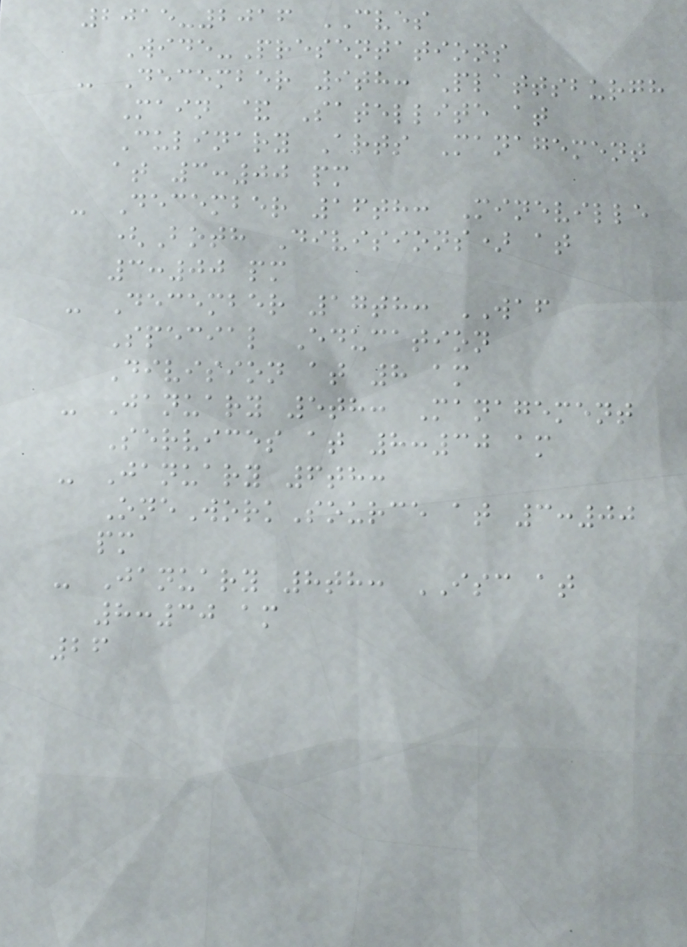2015-2016 CVES
Wide-Presentations
- December 9th: Plattsburgh
Main & Satellite at
Culinary Arts Management
at 3:00 pm
- December 16th: Mineville
(Both Divisions) at
3:00 pm
- December 17th: WAF
Special Education
Division at 8 am
- January 5th: Management
Services at 8:30 am
- January 6th:
OneWorkSource at 3:00
pm
- January 8th: ISC at
8:30 am
26
